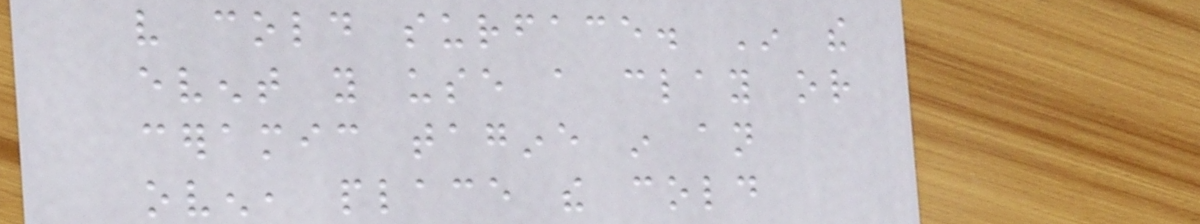very cold surface. In the
event you use a clay or
ceramic tagine in an
oven, place the cold
